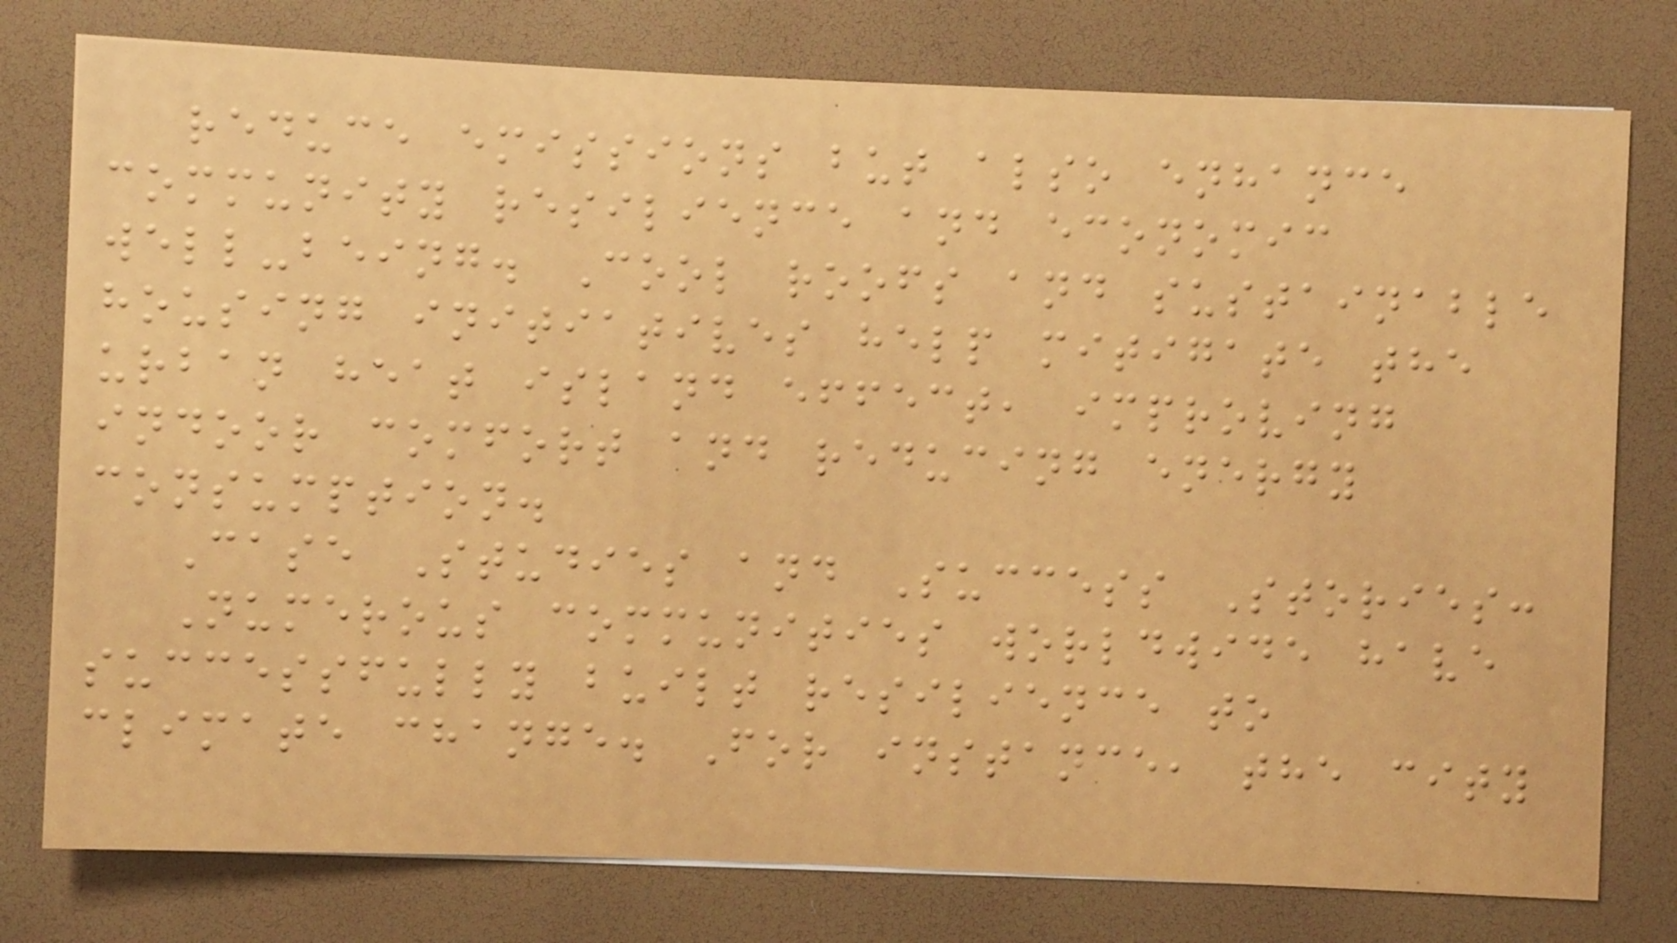reduce emissions but also enhance
community resilience and economic
well-being. Cool roofs and sustainable
housing initiatives help mitigate the
urban heat island effect, improving
indoor comfort and reducing energy
consumption.
Case Studies and Success Stories:
Numerous communities worldwide have
successfully built resilience to
climate change. For instance, the city
